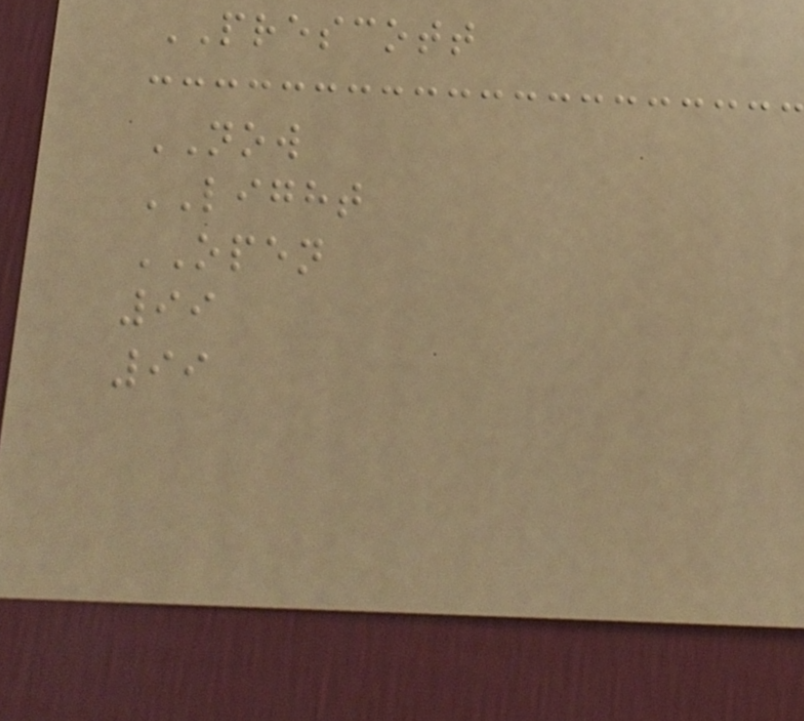PRESCOTT
NOW
LIGHT
OPEN
99
99
